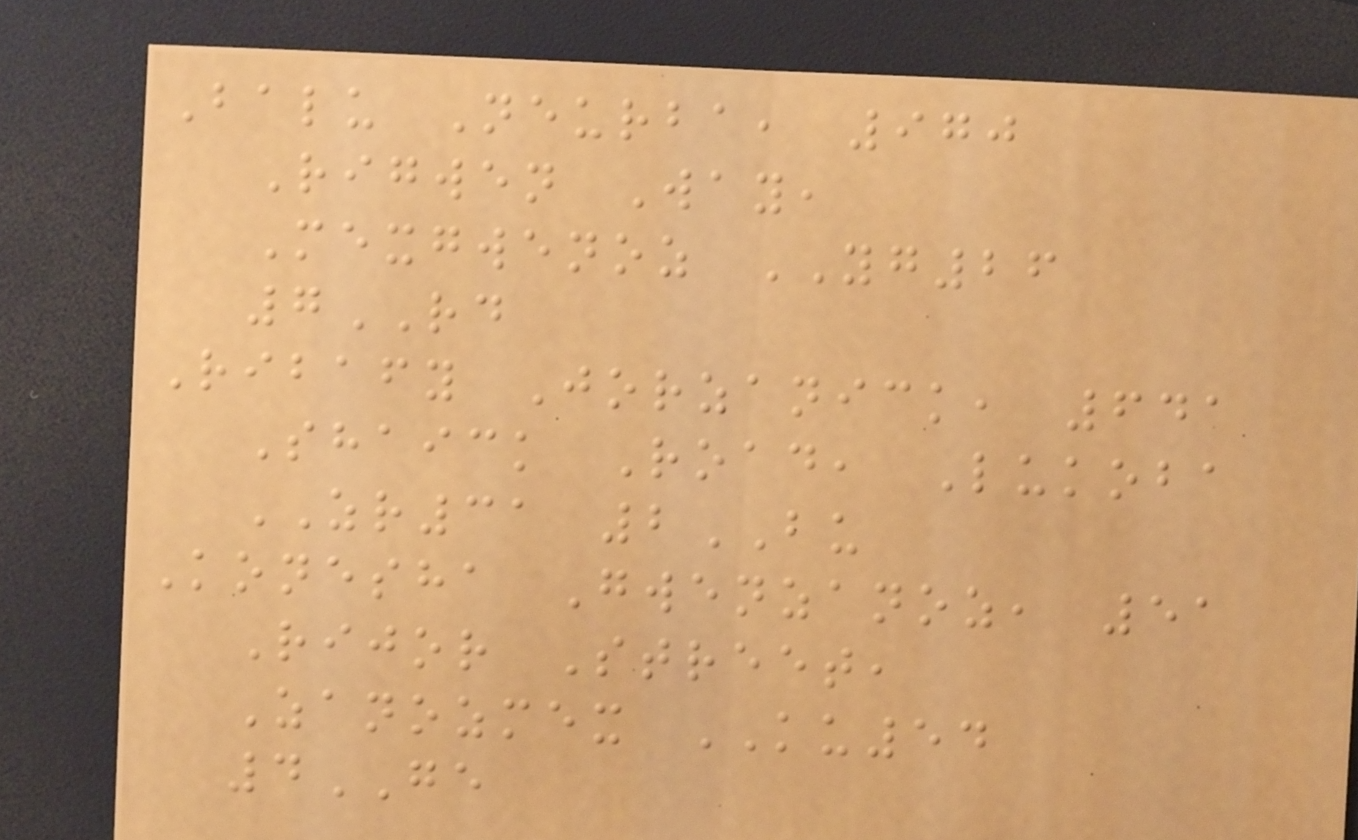Balu Neurba, 970
Rigwen Way,
Mexgwenoz YG26
7RD
Ribafy Jorzanick, 641
Shaick Road, Lukoba
ZR31 2BU
Konesha Gwenzanoz, 51
Rijor Street,
Zanozmex KU54
4GE
